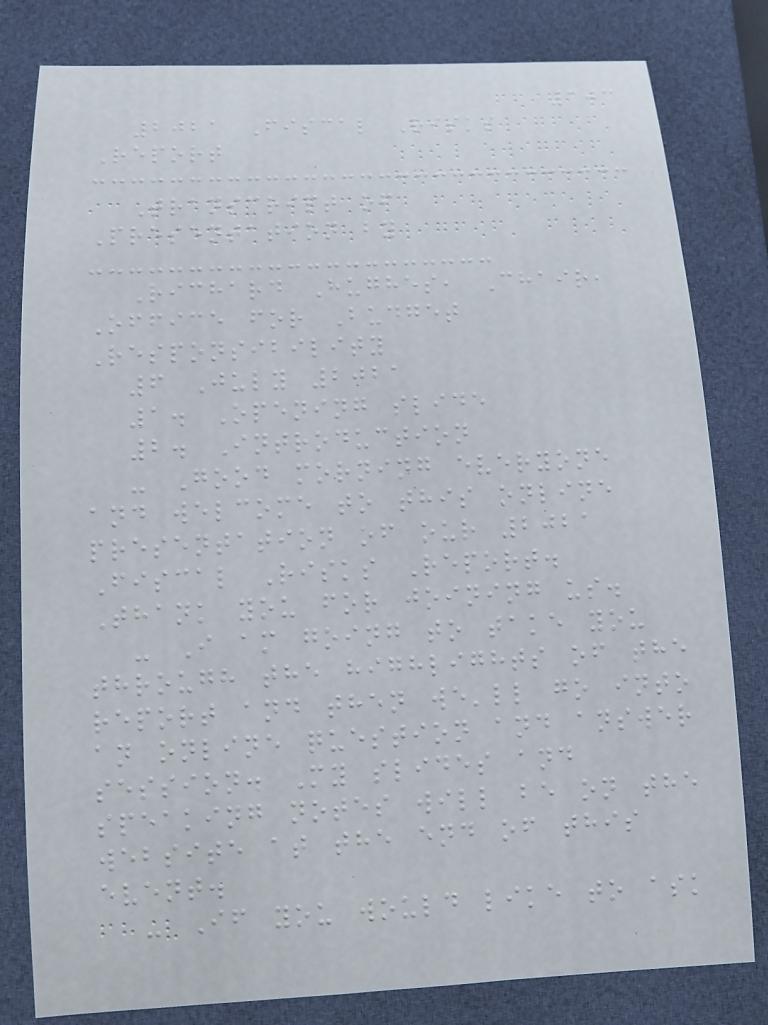103
2021 Fiscal Risks
Report
Transcript of
Presentation by
Richard Hughes, Chair,
Office for Budget
Responsibility
6 July 2021
1. Opening slide
2. Introduction
- Good morning everyone
and welcome to this online
presentation of our 2021
Fiscal Risks Report.
Thank you for joining us.
- I am going to take you
through the highlights of the
report and then we'll go into
an online question and answer
session. My slides and
speaking notes will be on the
website at the end of this
event.
- If you would like to ask
